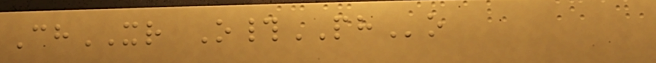ChXR O#PHo
